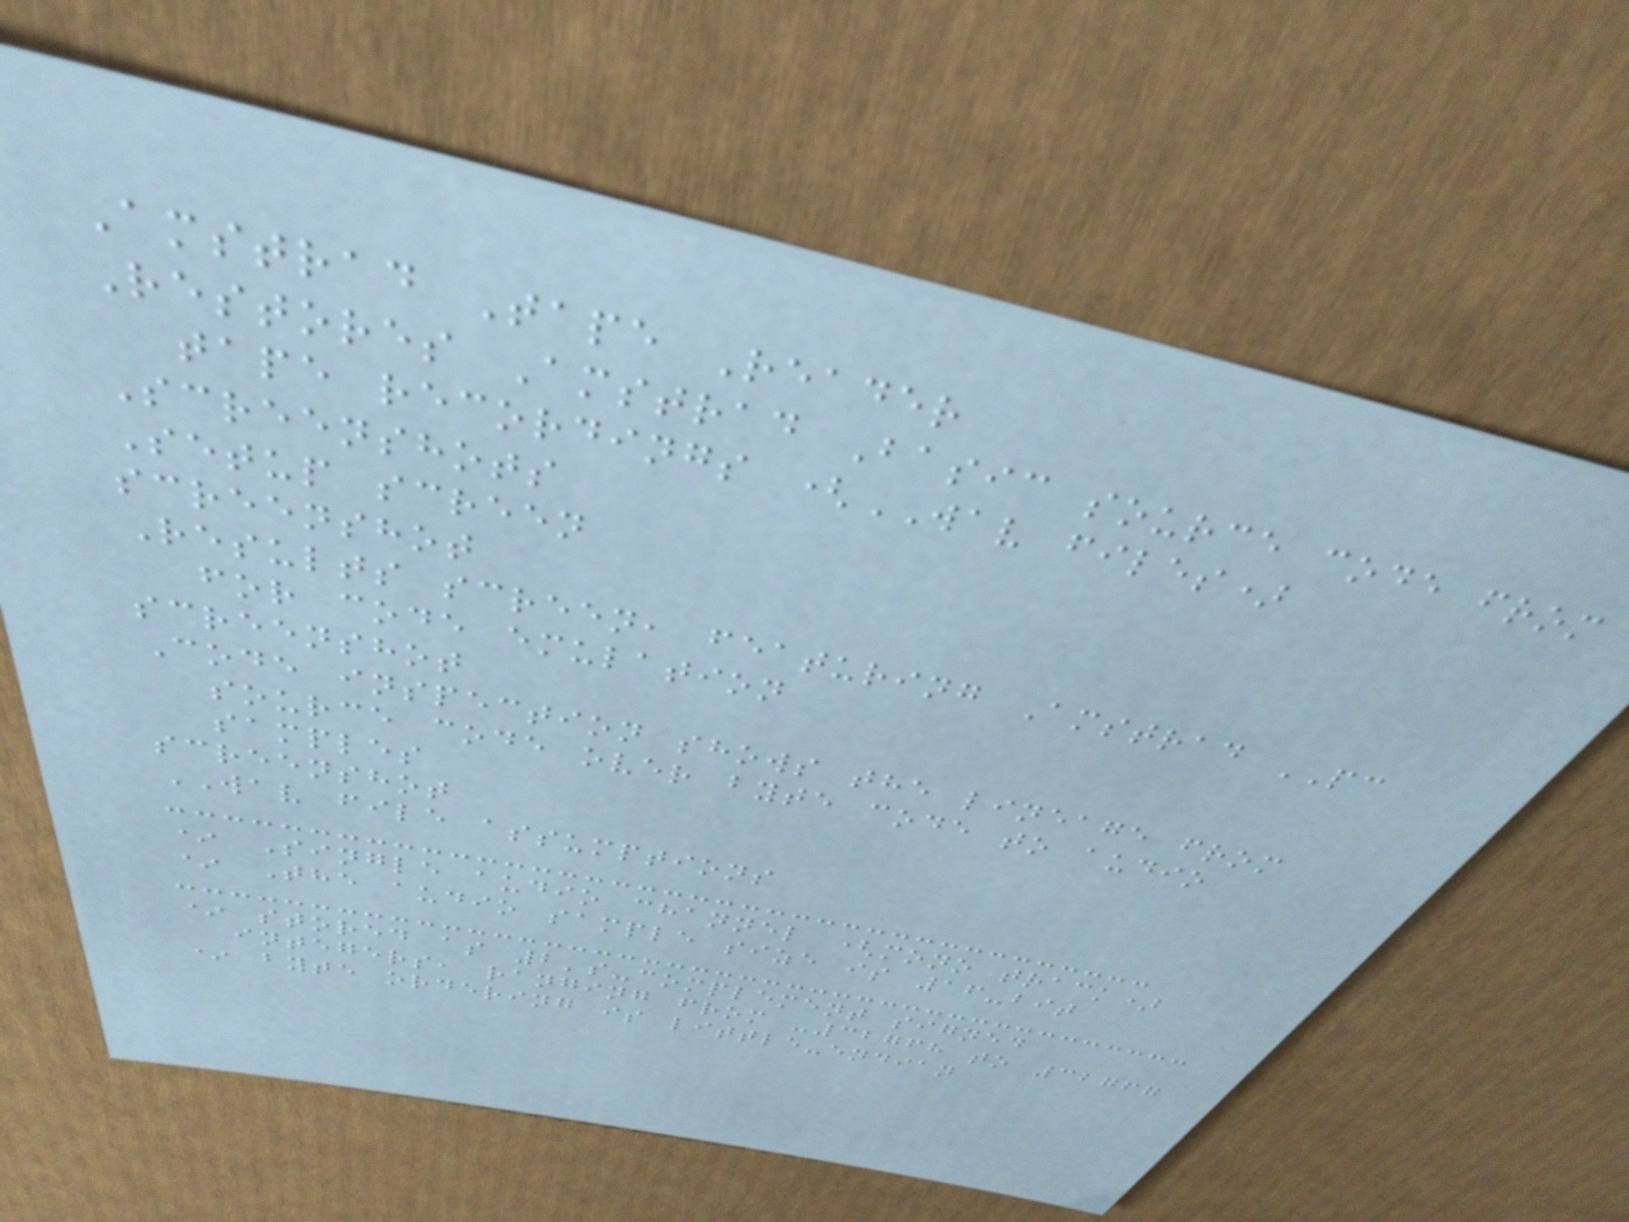Amstrad Tape Reader
Restores Amstrad Basic source code from
tape recordings (WAV files)
Screenshots
Setup screen
screenshot
Results screen, featuring Amstrad PC
for code emulation
screenshot
Code inspection shows the lineage from
source code over byte code to audio
samples
screenshot
WAV file assumptions
* Single audio channel (mono track)
* The audio sample size is 16-bit
* stored as 2's-complement signed
integers, ranging from -32768 to 32767
* byte ordering is little-endian
